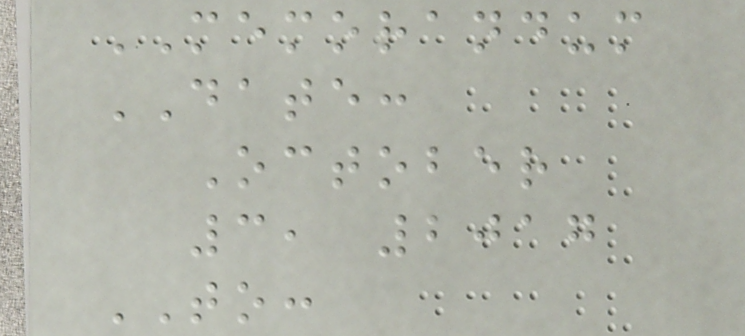MEMORANDUM
DATE:
October
3, 2017
TO:
